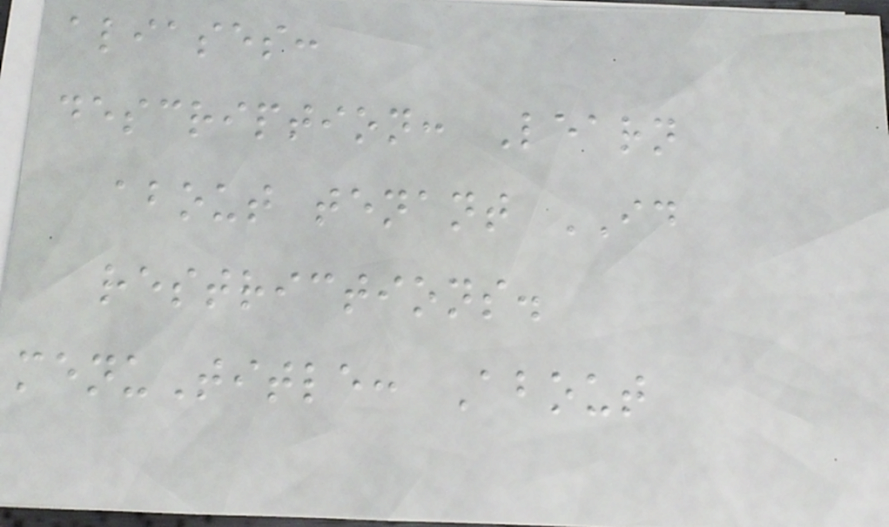aliases:
description: Learn
about tenant ID
restrictions.
menuTitle: About
